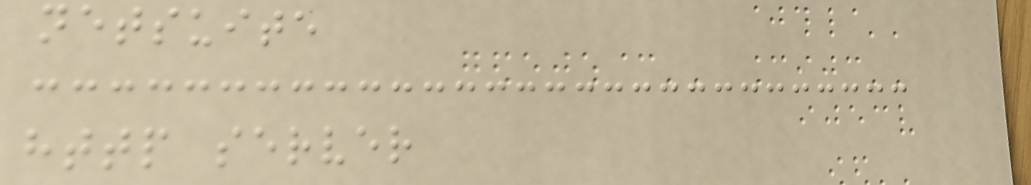netsuite
http server
